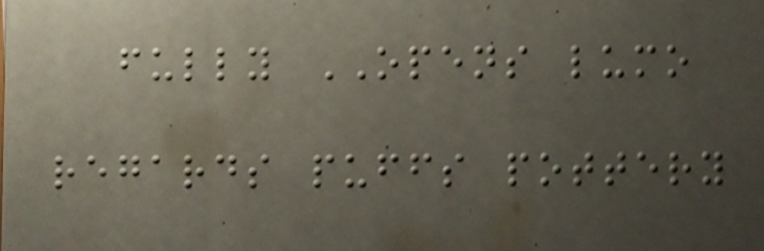fully OPENS lumo
regards puffs pottery
